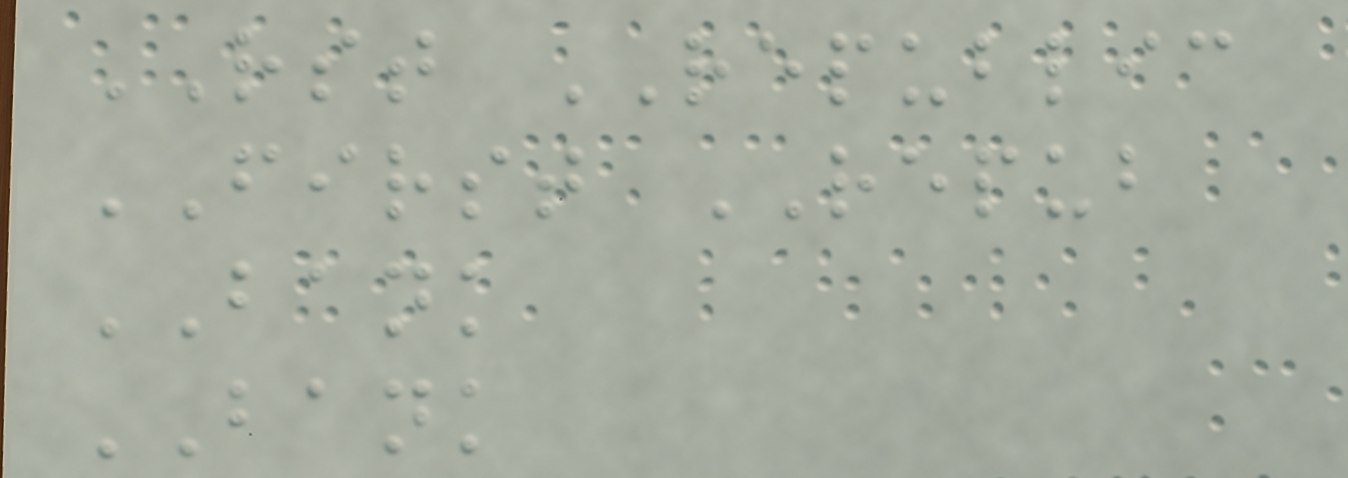RST REPUBLIC
FIRST REPUB
BANK
BANK
